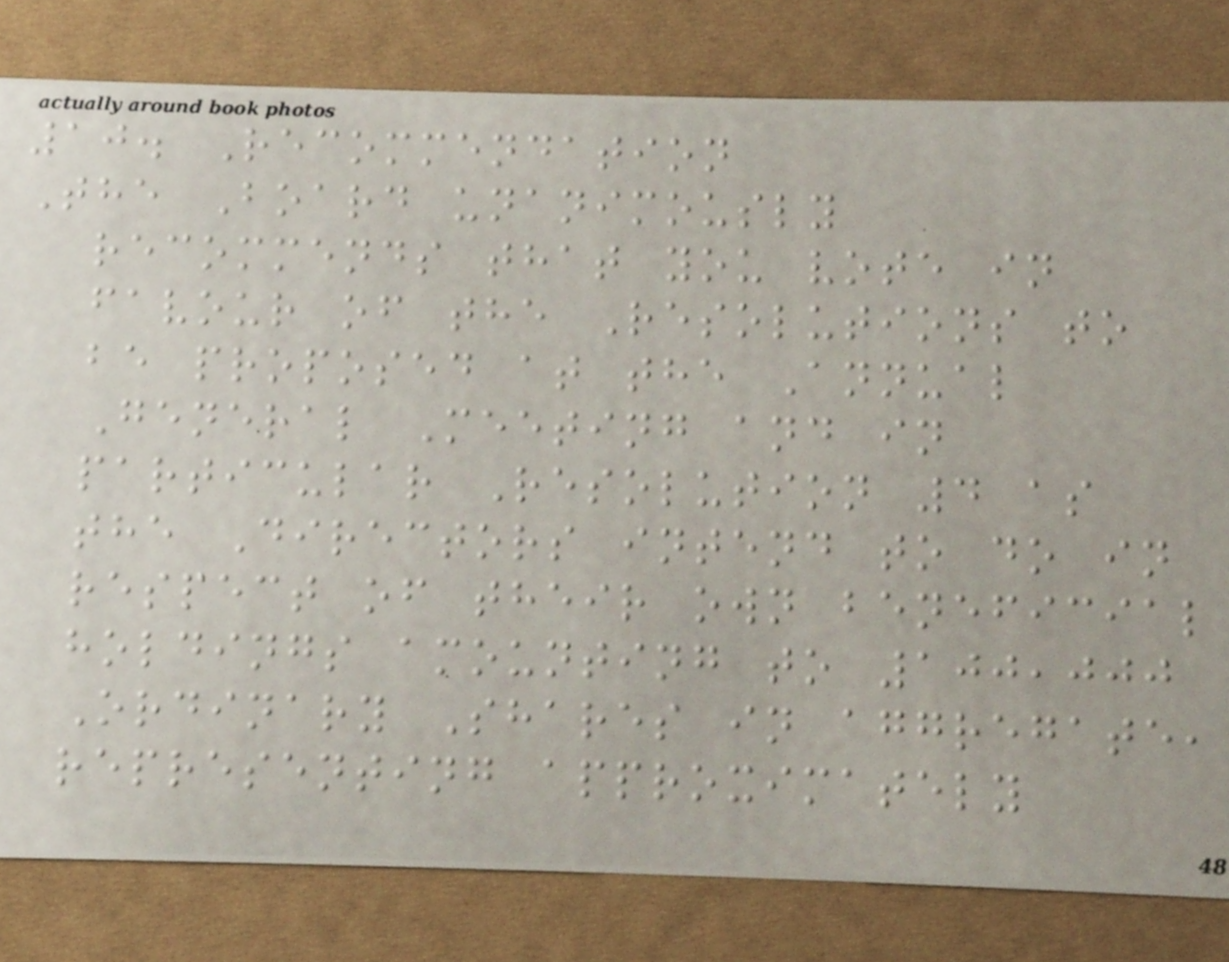10. Recommendation
The Board unanimously
recommends that you vote in
favour of the Resolutions to
be proposed at the Annual
General Meeting and in
particular Resolution 4 as
the Directors intend to do in
respect of their own beneficial
holdings amounting to 100,000
Ordinary Shares in aggregate,
representing approximately
